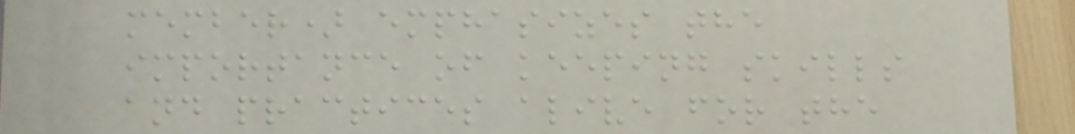member) emphasizes the
importance of keeping skills
and practices alive for the
